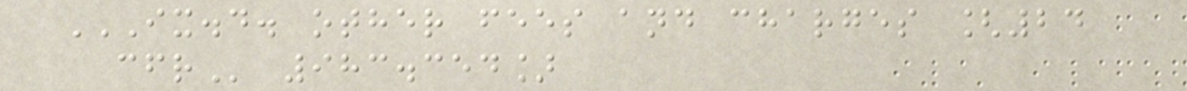IX.D. OTHER FEES AND CHARGES [24
CFR 983.354]
